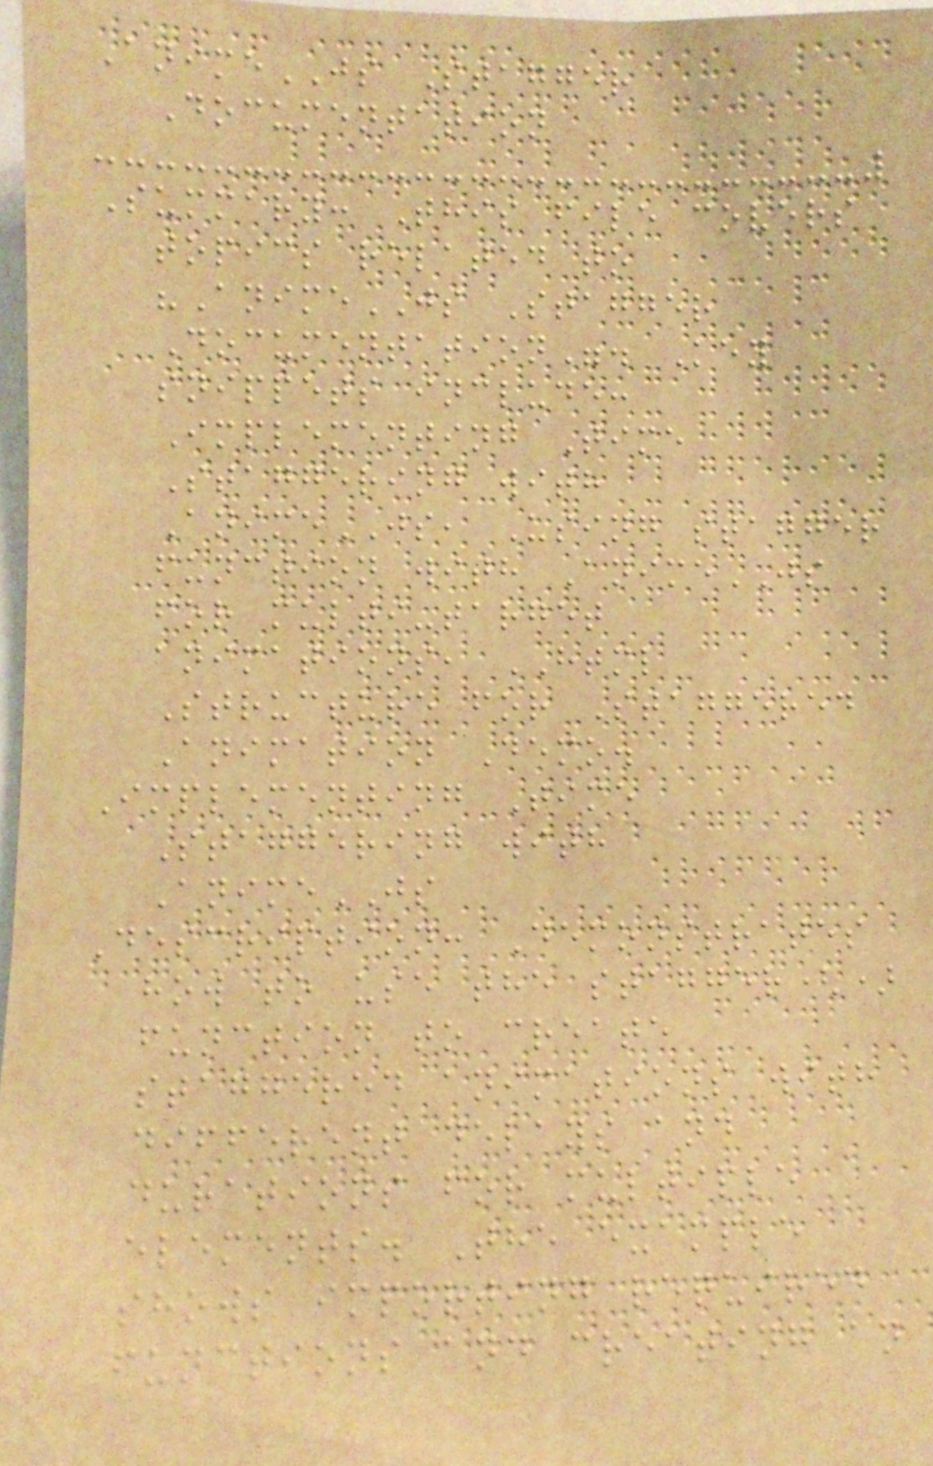AnimeJS Stagger
Documentation
Summary: This file covers
topics related to
"AnimeJS Stagger
Documentation". Key
snippets include:
Implementing Time
Staggering with
AnimeJS, Using stagger
function with AnimeJS
for multi-target
animations, HTML
Structure for Staggered
Animation Demo.
Implementing Time
Staggering with
AnimeJS
Description: Demonstrates
how to use the stagger()
function to create
staggered animations with
different delays and
durations for multiple
elements. The example
shows importing required
functions and creating an
